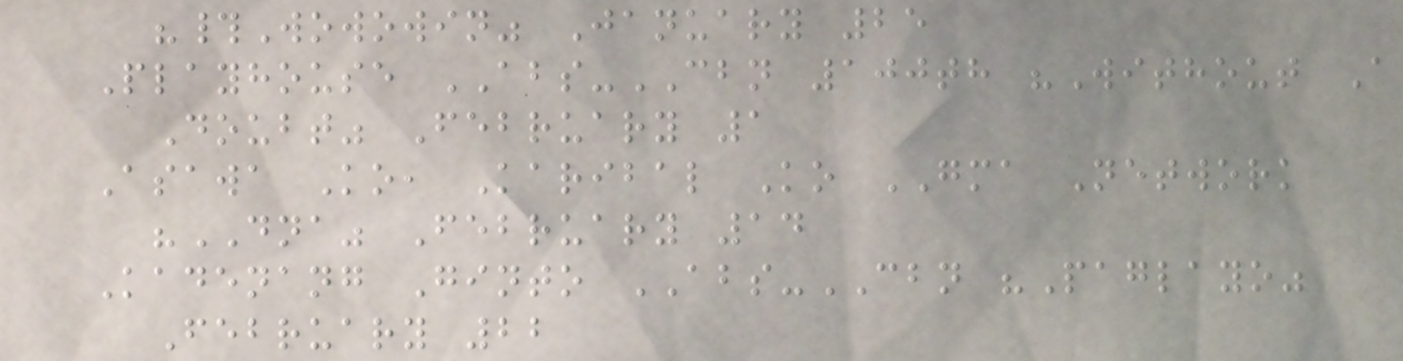"#Wowowin" January 25
Playhouse ABS-CBN 100th "Without A
Doubt" February 1
Asawa Ko, Karibal Ko GMA Network
"DNA" February 14
Kadenang Ginto ABS-CBN "Paglayo"
February 22
